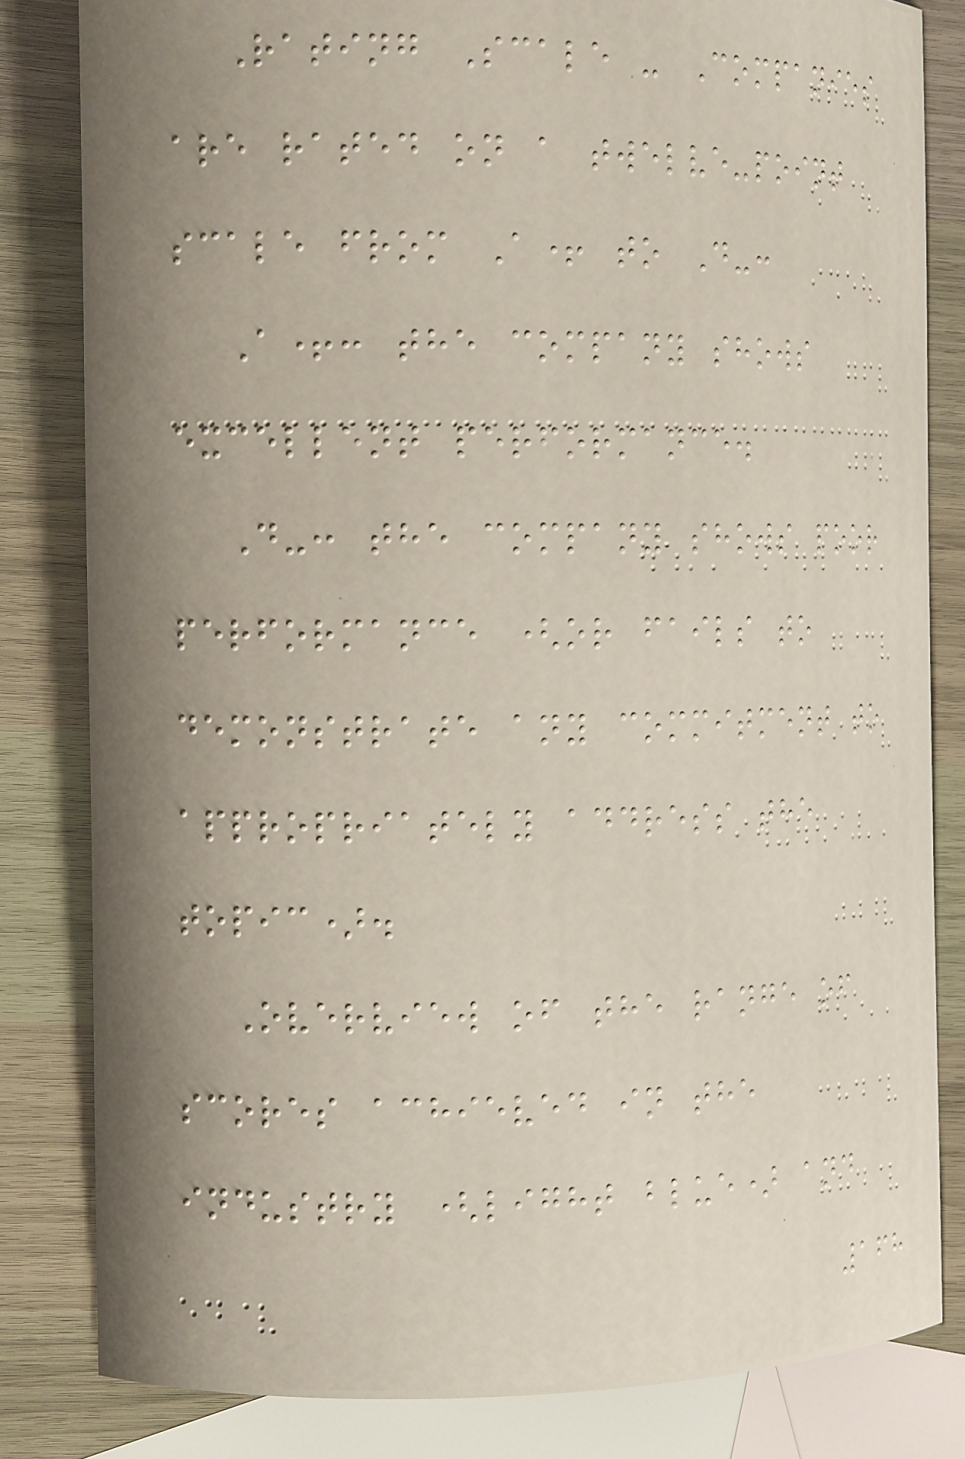Rating Scale - Companies
are rated on a twelve-point
scale from A+ to D-:
A+: the company shows
excellent performance.
D-: the company shows poor
performance (or fails to
demonstrate any commitment to
appropriately address the
topic).
Overview of the range of
scores achieved in the
industry (light blue) and
168
